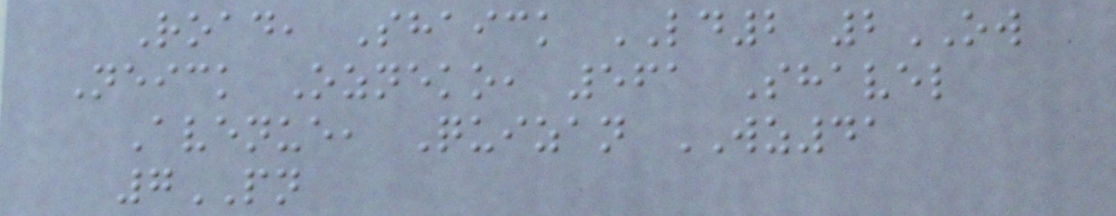Road, Shaick LD2 2OW
Neick Ozneko, 561 Shavel
Avenue, Quizan WZ41
7PN
